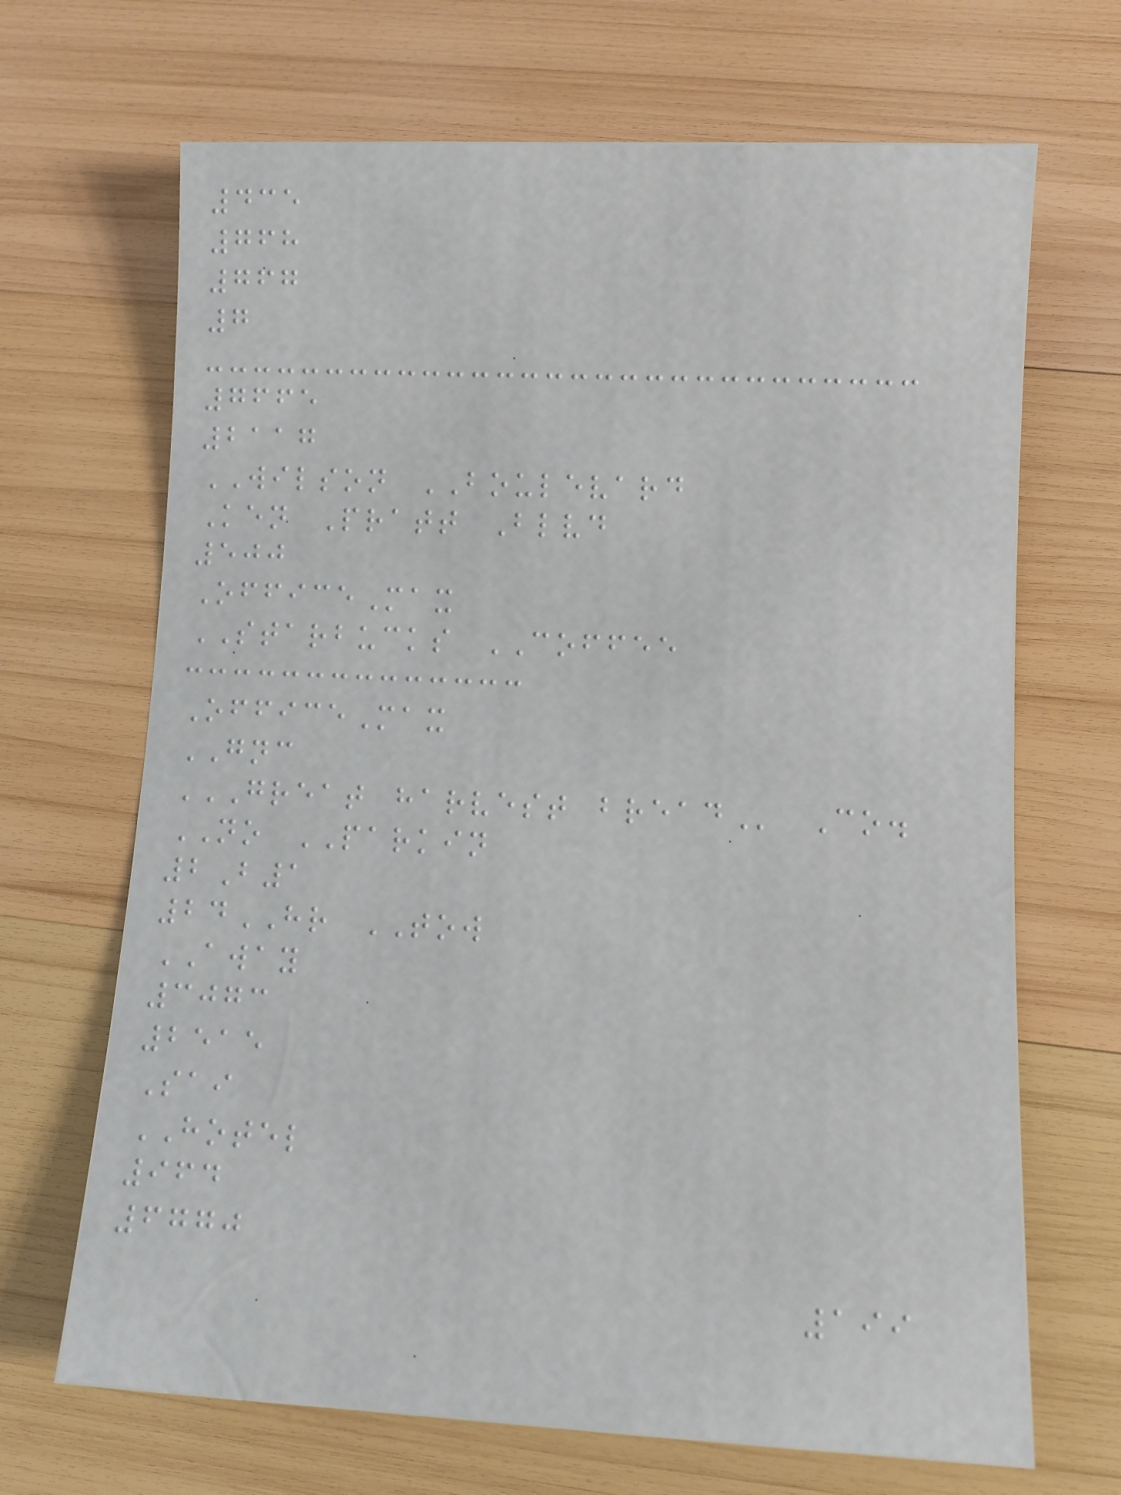435
768
767
7
7665
2117
WILSON BOULEVARD
Ken Pratt Blvd
500
OfficeMax
STARBUCKS COFFEE
OfficeMax
GNC
GREAT HARVEST BREAD Co.
NO PARKIN
2B1
24HR TOW
AWAY
3073
2515
Sai
HOTEL
964
6770
199
